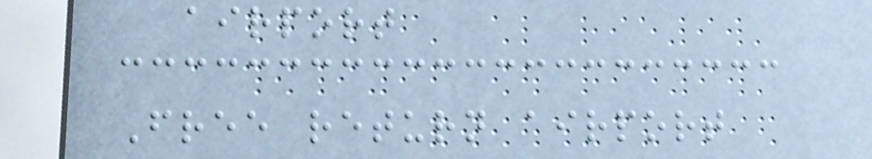airport
Free return airport
